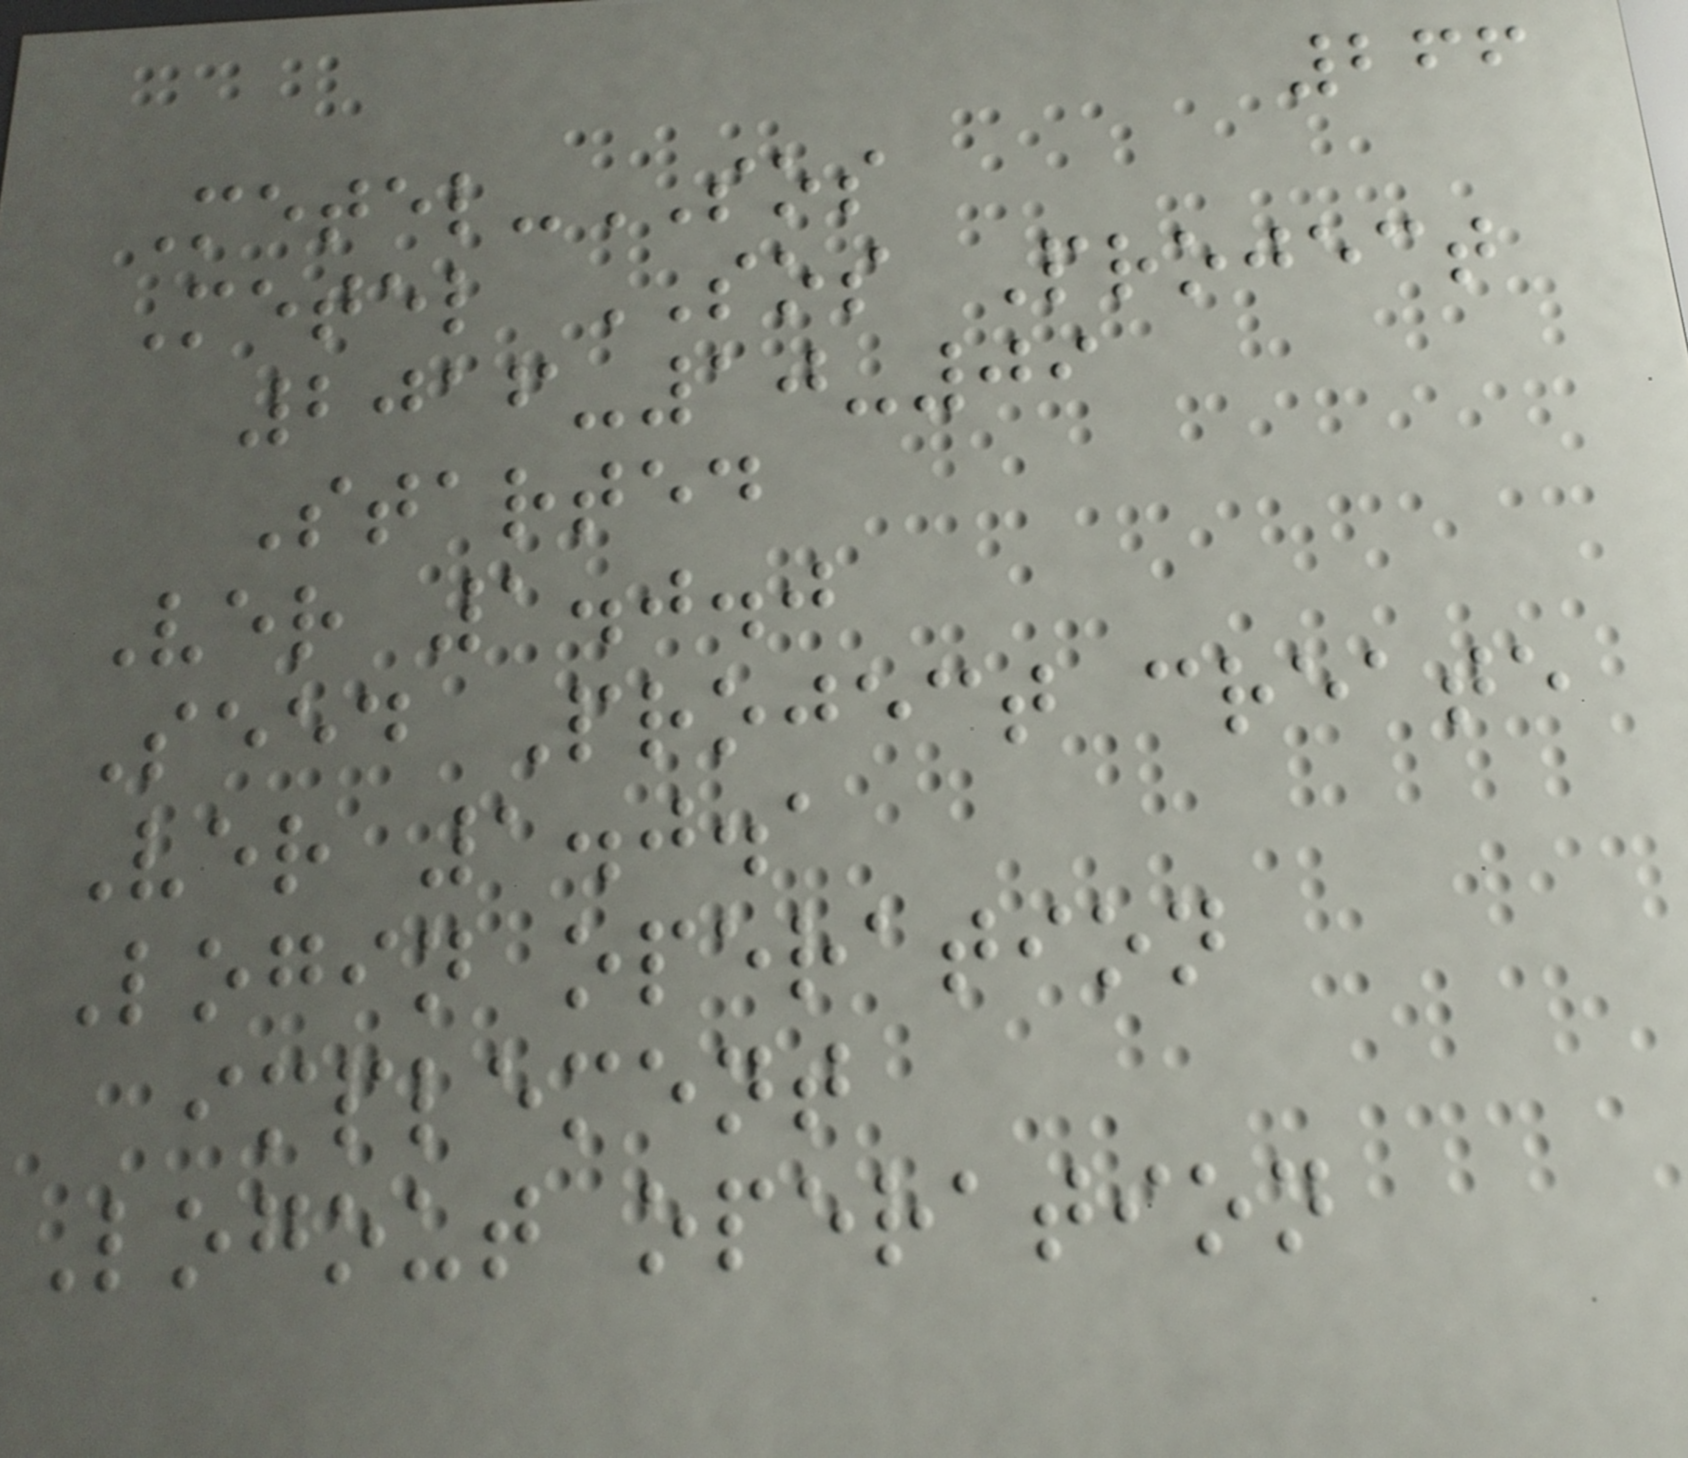266
Metel-SOS
Metel SOS Project
2016-10-09
Started
Ver 1.0.0
Seed Project create
Ver 1.0.1
Login operation
implement
Logout operation
